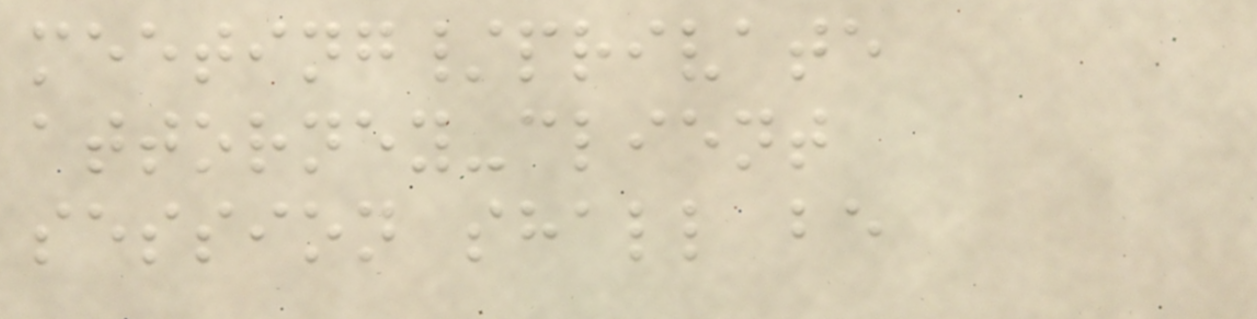meeting/private
attorney-client
session shall be
